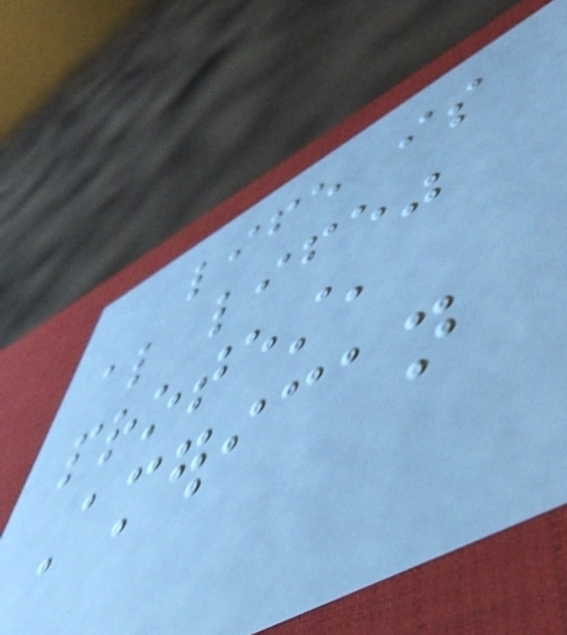life is
also life"
protest,
American
